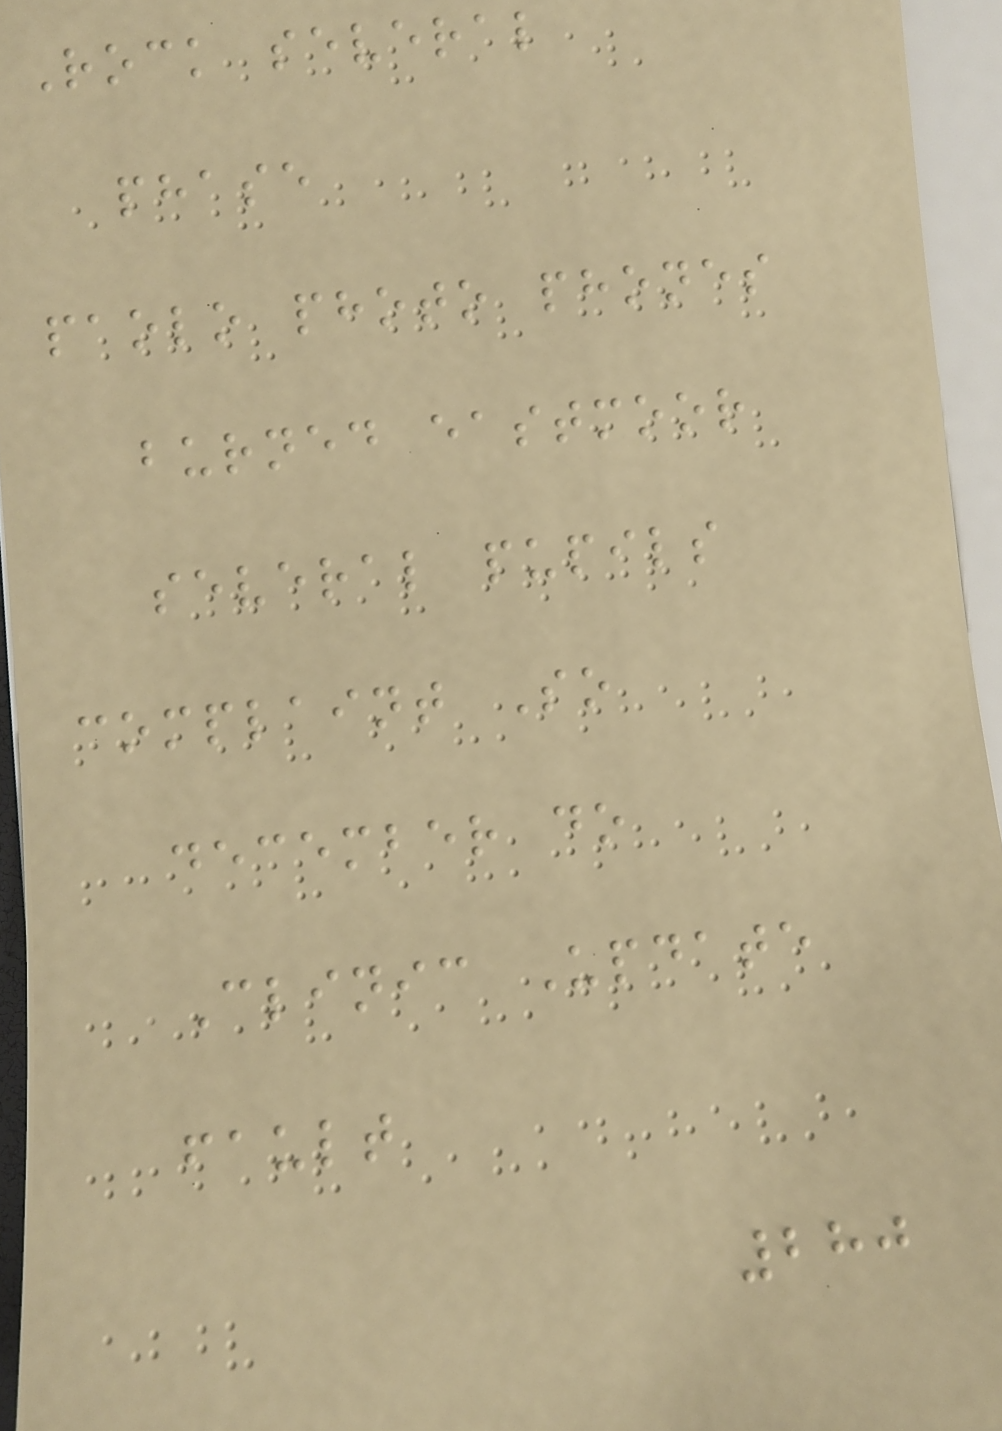Rock several
phase
paolo photo phones
burned eastmoor
several pupils
complaint So
december do
Clinic Update
fault
280
